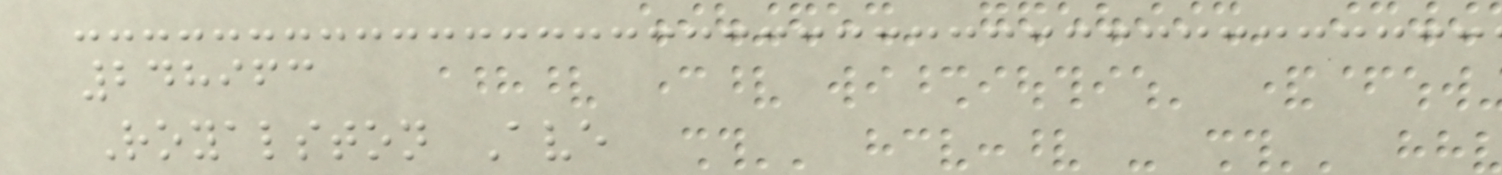248963
Royalston Ave
